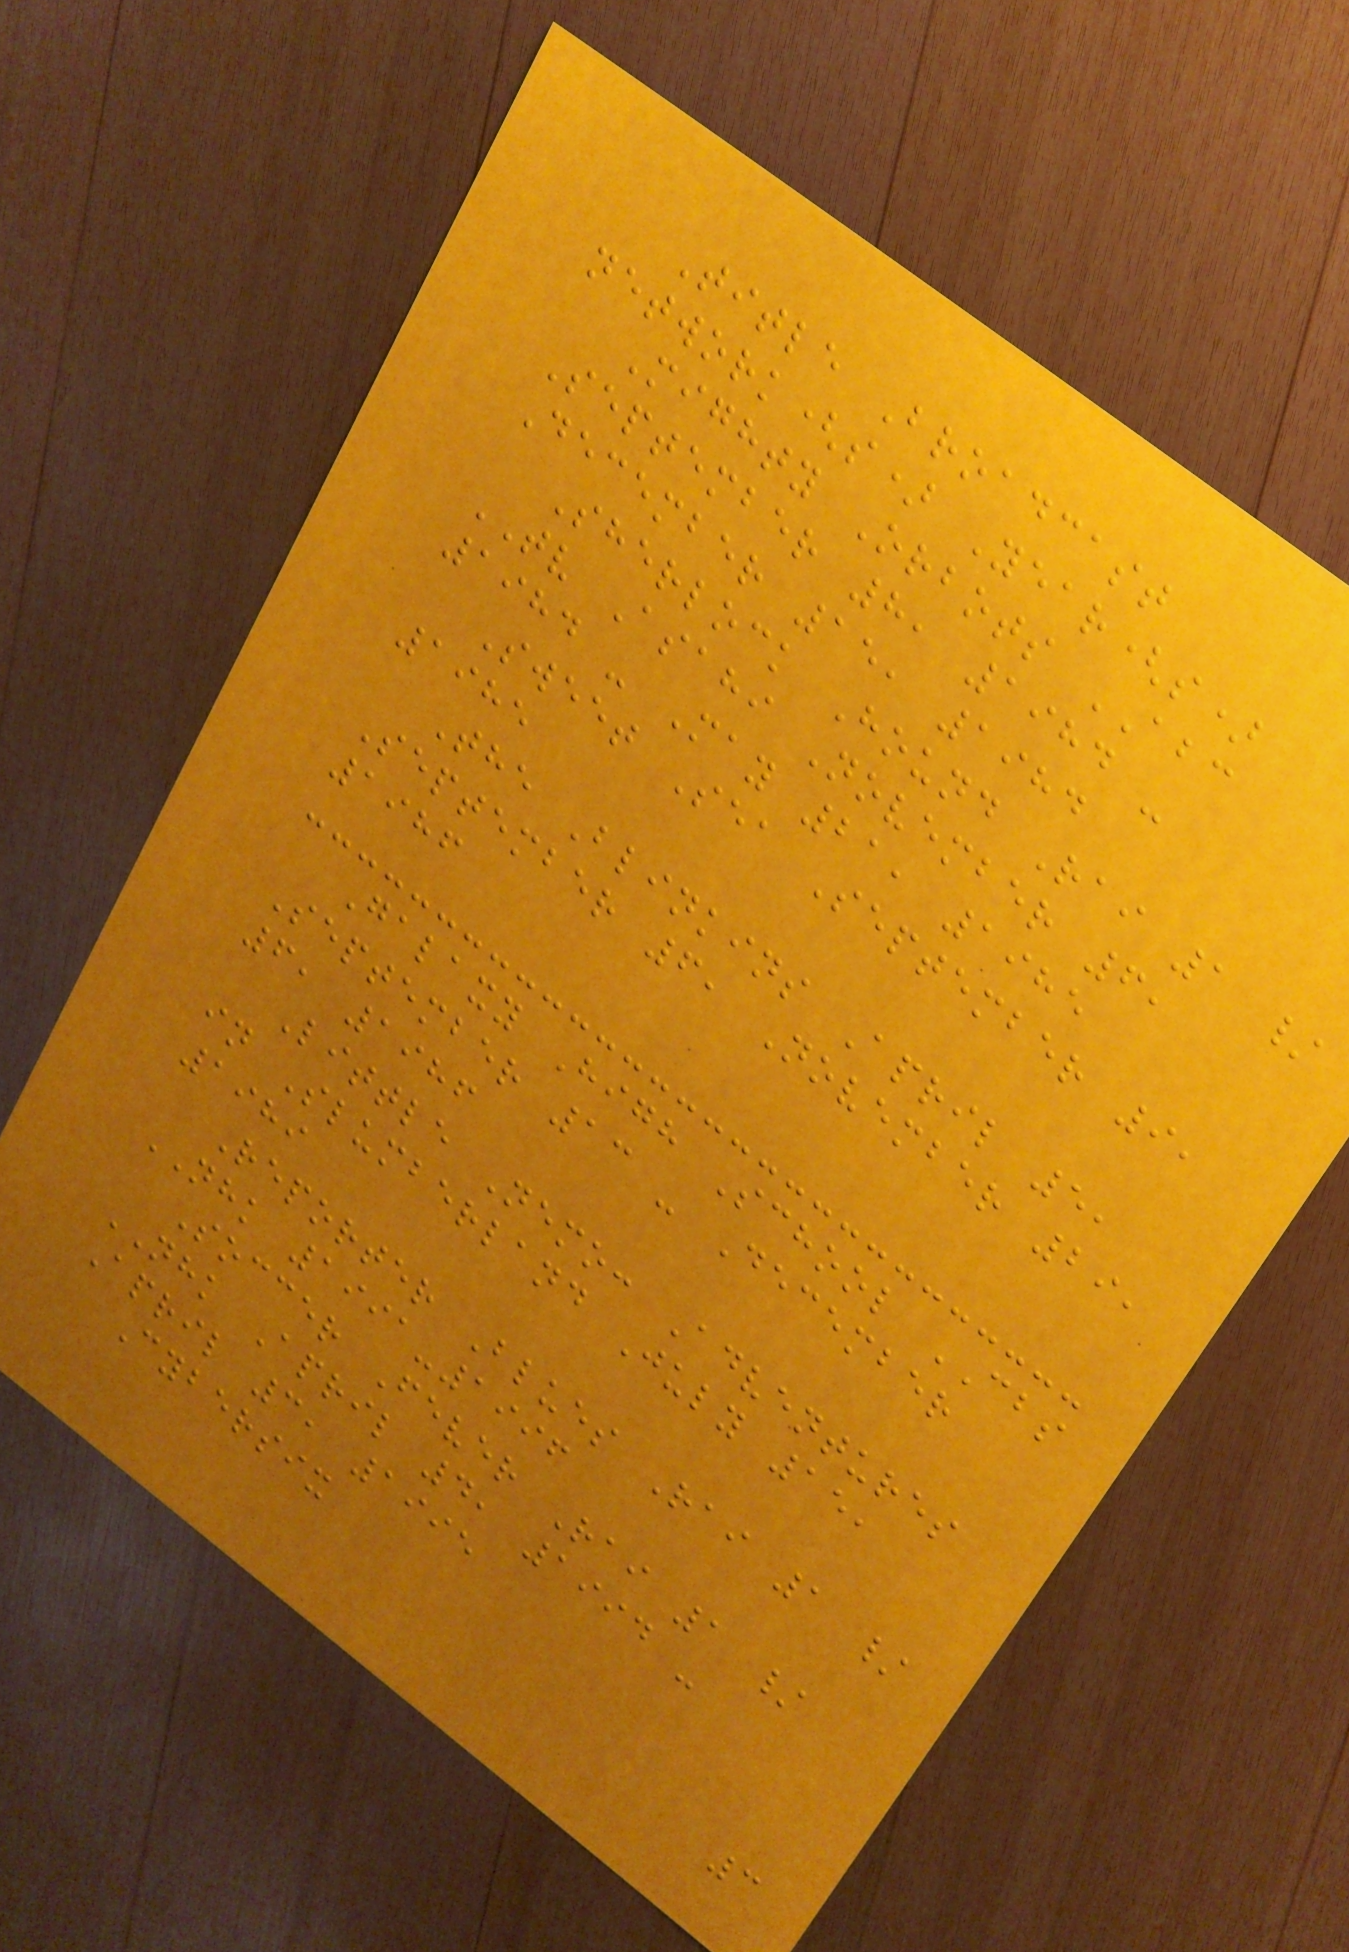Title Broadcast
network(s) Year(s)
Mighty Orbots ABC
September 8, 1984 -
December 15, 1984
Sherlock Hound Rai 1 /
TV Asahi November 6,
1984 - May 21, 1985
Sweet Sea September 9,
1985
The Blinkins April 5,
September 6, November 29,
1986
Galaxy High School CBS
September 13 - December
6, 1986
Little Nemo: Adventures
in Slumberland July 15,
1989
Reporter Blues Rai 1 /
NHK 1991-1996
Soccer Fever Rai 1 /
NHK April 4, 1994 -
April 3, 1995
Cybersix
3
